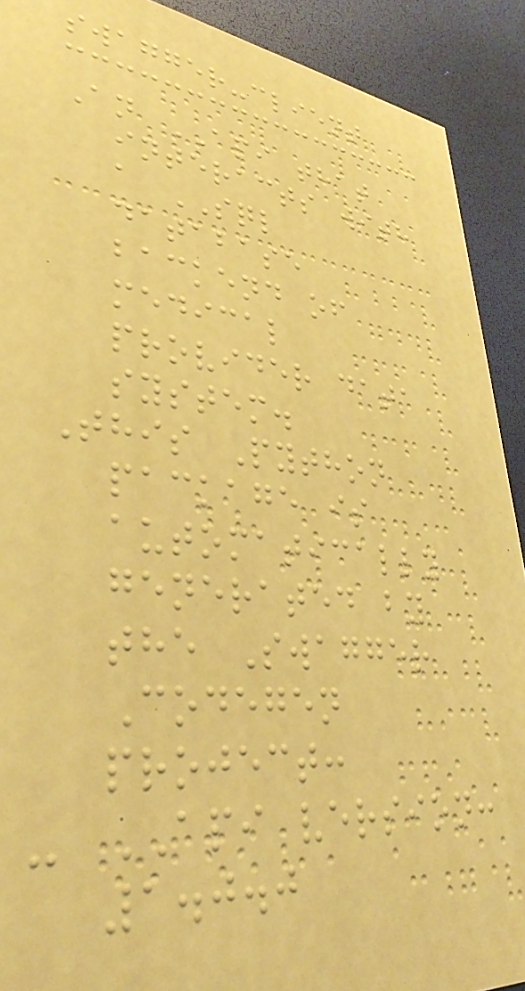swagger-client
An API that
interacts with
a SQL
database
backend of
medical
provider data
system.
This Python
package is
automatically
generated by
the Swagger
Codegen
project:
- API version:
1.0.0
